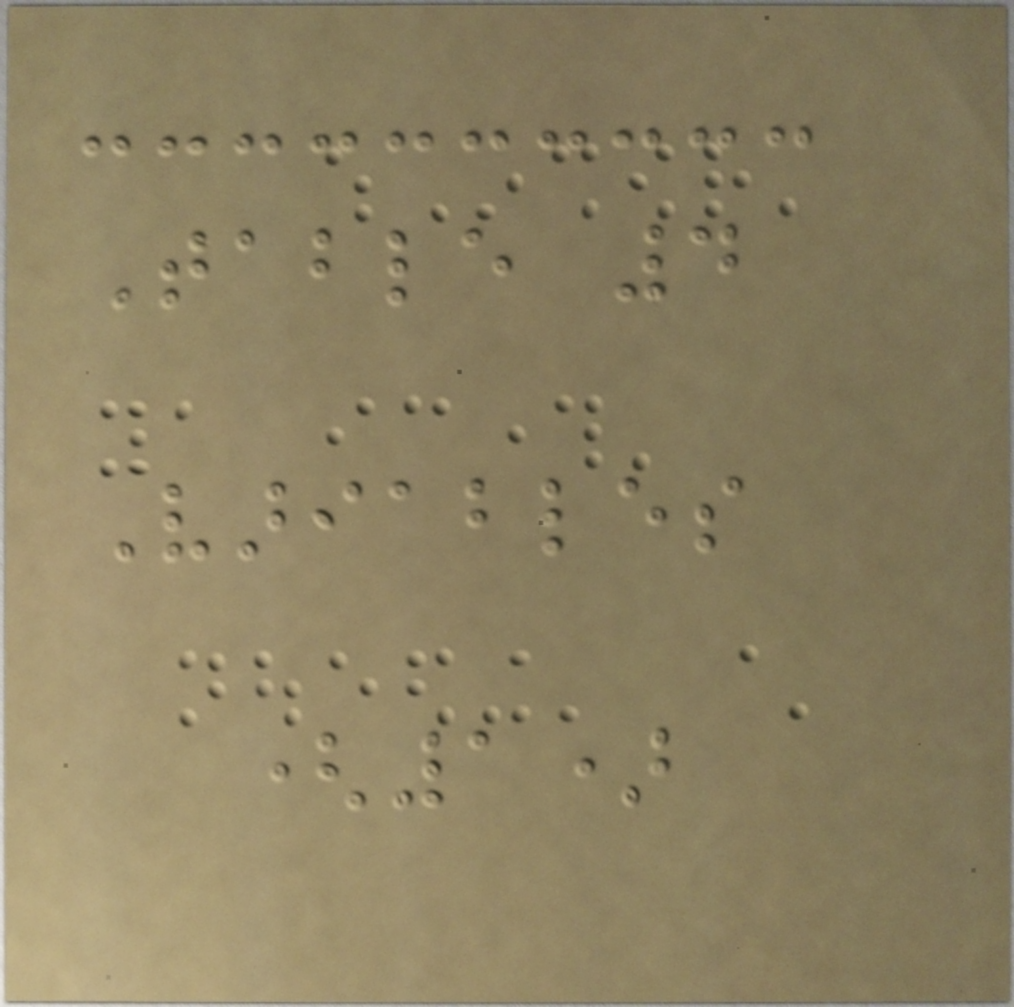Table 4
Variables
(1)
